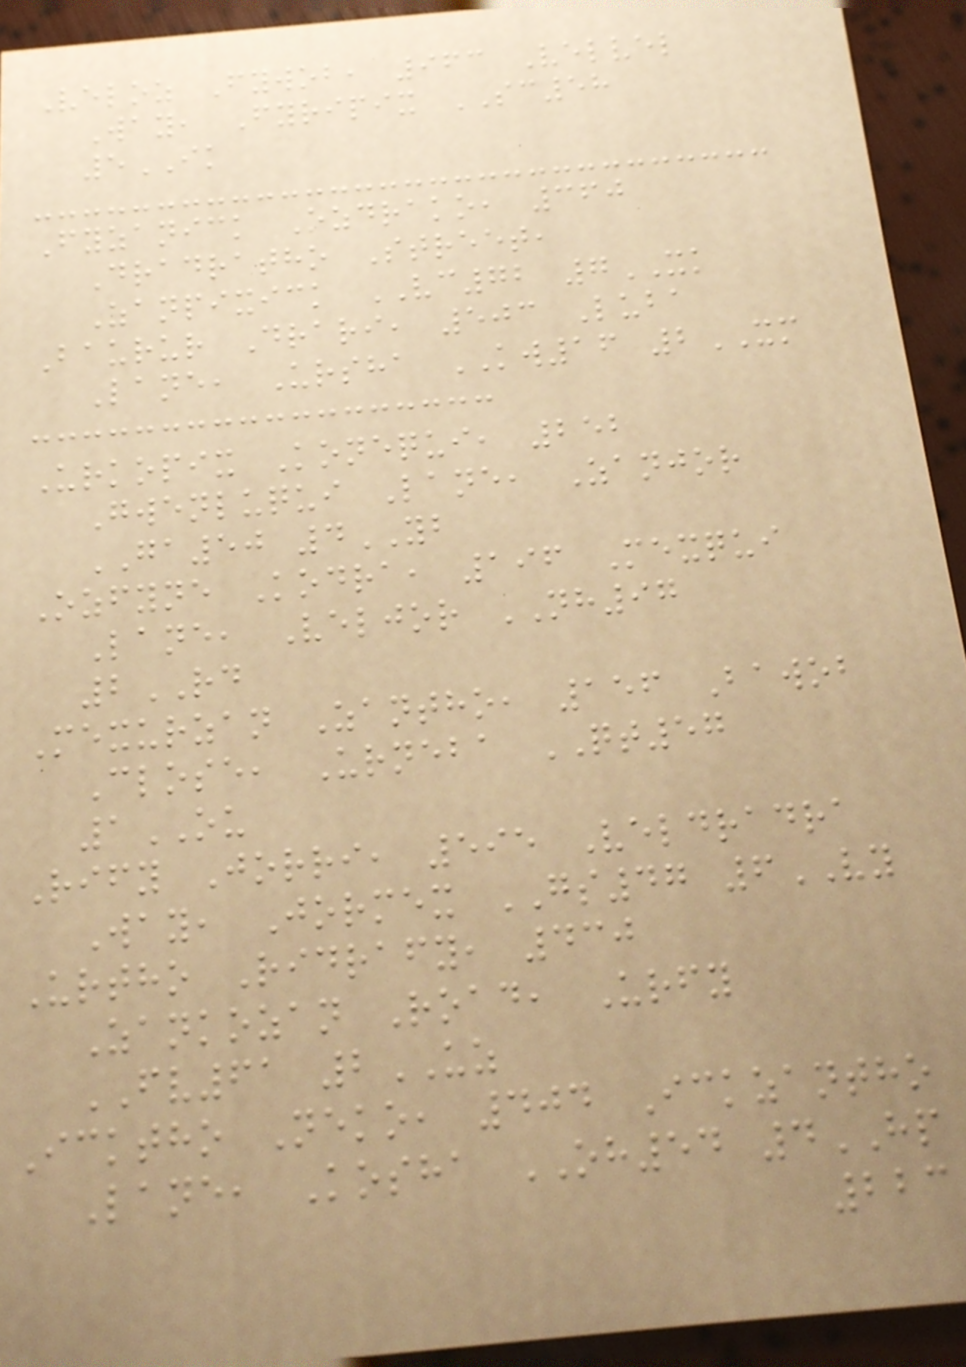Veloz Fywob, 963 Velvel
Way, Fyripix SC58
5IK
Fyzanick Ozdrako, 360
Dradratho Street,
Zanpixick VC72 7XK
Baurur Drari, 503 Luba
Lane, Ursha KW16 2XM
Urkopix Konequi, 252
Gwenluqui Lane, Zanjor
GA50 4YB
Ozfyne Kodra, 196 Mexqui
Lane, Veljor NH97
2RD
Mexurzan Zantho, 156 Bawob
Close, Urneba QT57
1OU
Rify Jorri, 595 Veldradra
Way, Jormex GS47 6VY
Urtho Ridrafy, 430
Zankozan Road, Urfy
FV61 2UZ
Icktho Neko, 404 Ickzantho
Lane, Kosha OH54 4HP
223
